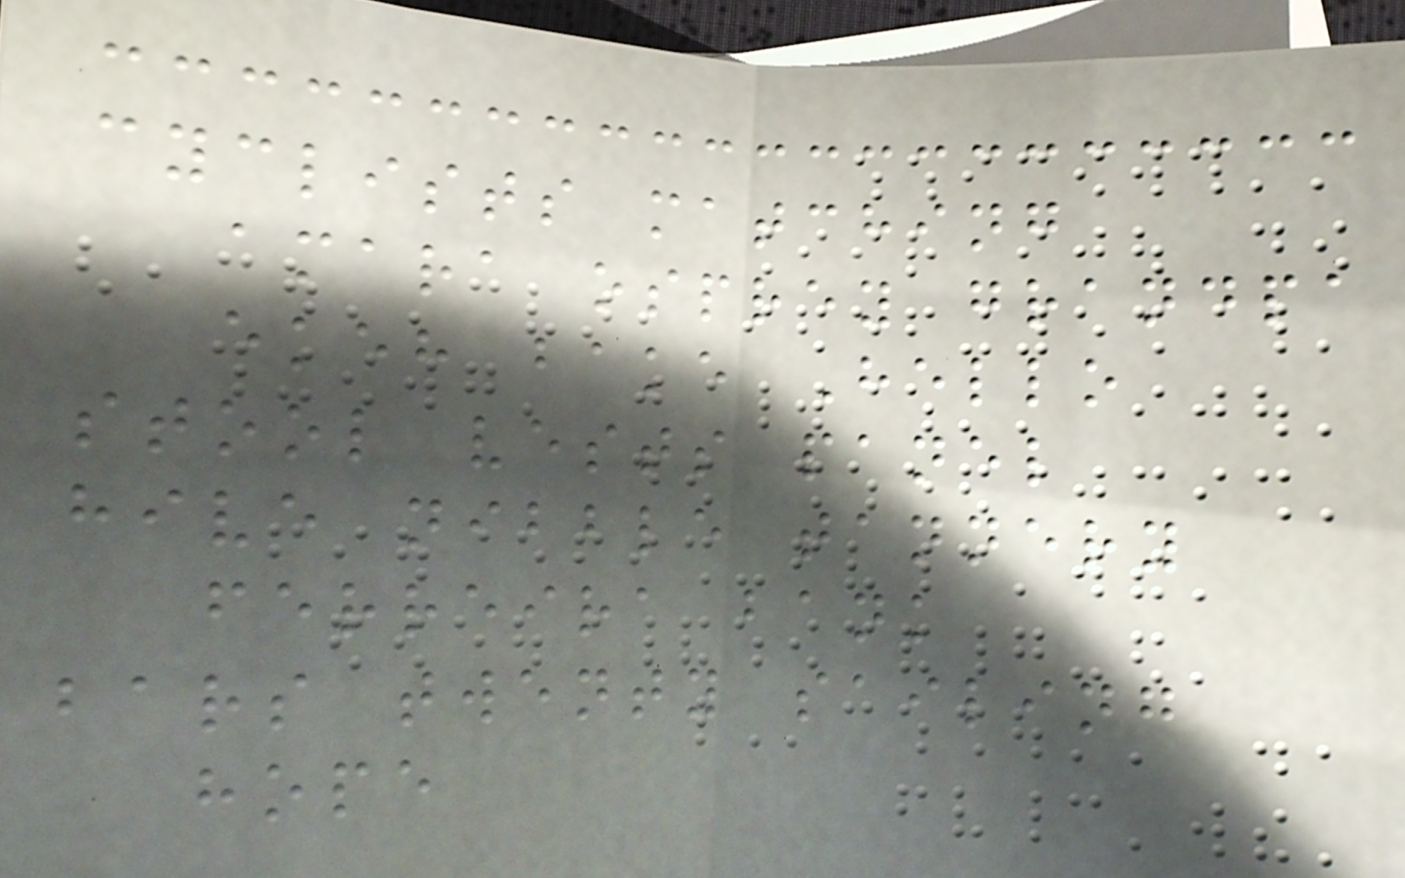cyclists matching
amara osprey grandpa
ekeh bake Hello
stool vests panel
hive nibble tannery
ferreira bank
bars twenty sailing
hope
